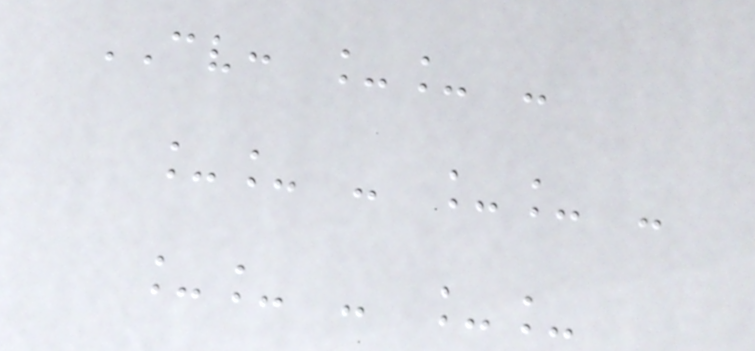CV: __ -
__ - __ -
__ - __
